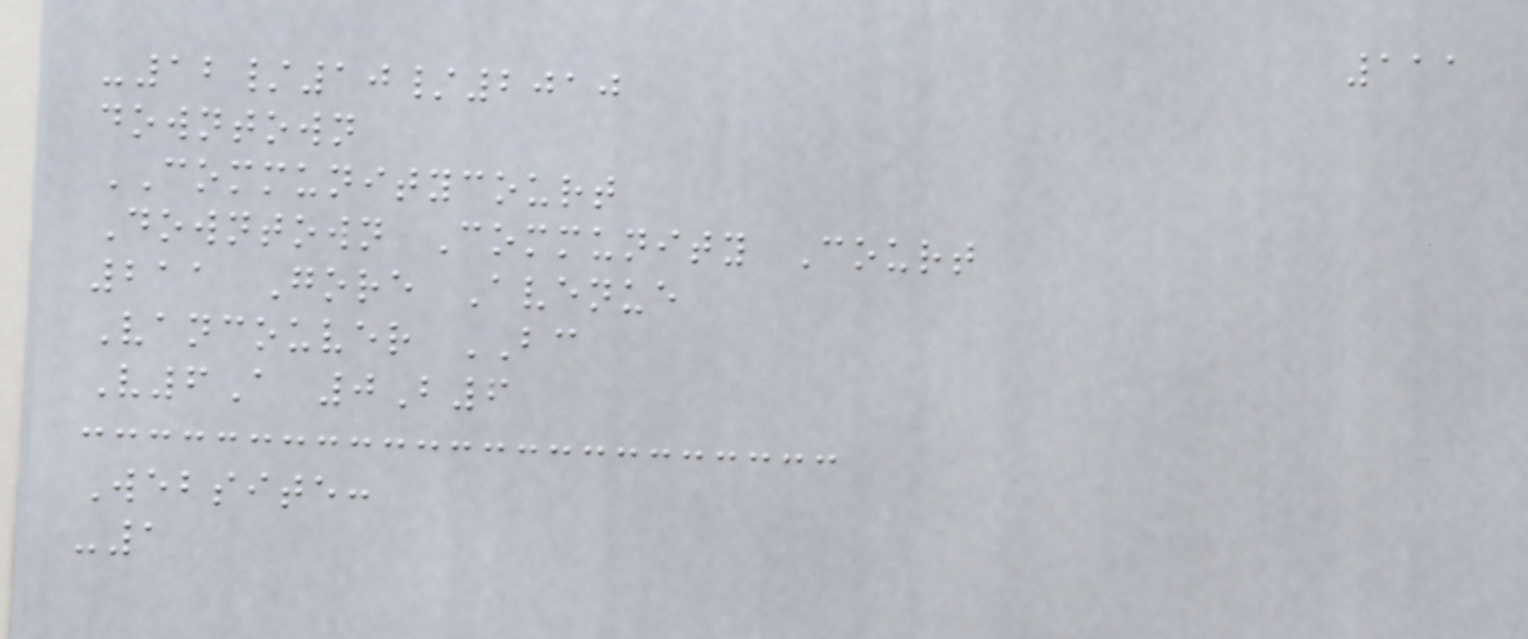111
-12/10/2010
downtown
COMMUNITYCOURT
Downtown Community Court
211 Gore Avenue
Vancouver BC
V6A 0B6
Website:
-1
